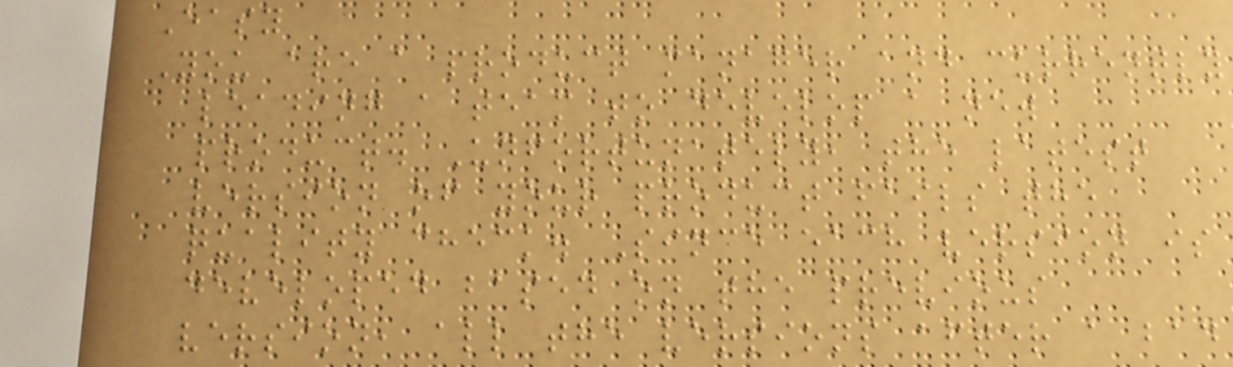Easy
You are a product manager and currently
leading a team to develop a new
product. Unfortunately, the latest
version of your product fails the
quality check. Since each version is
developed based on the previous
version, all the versions after a bad
